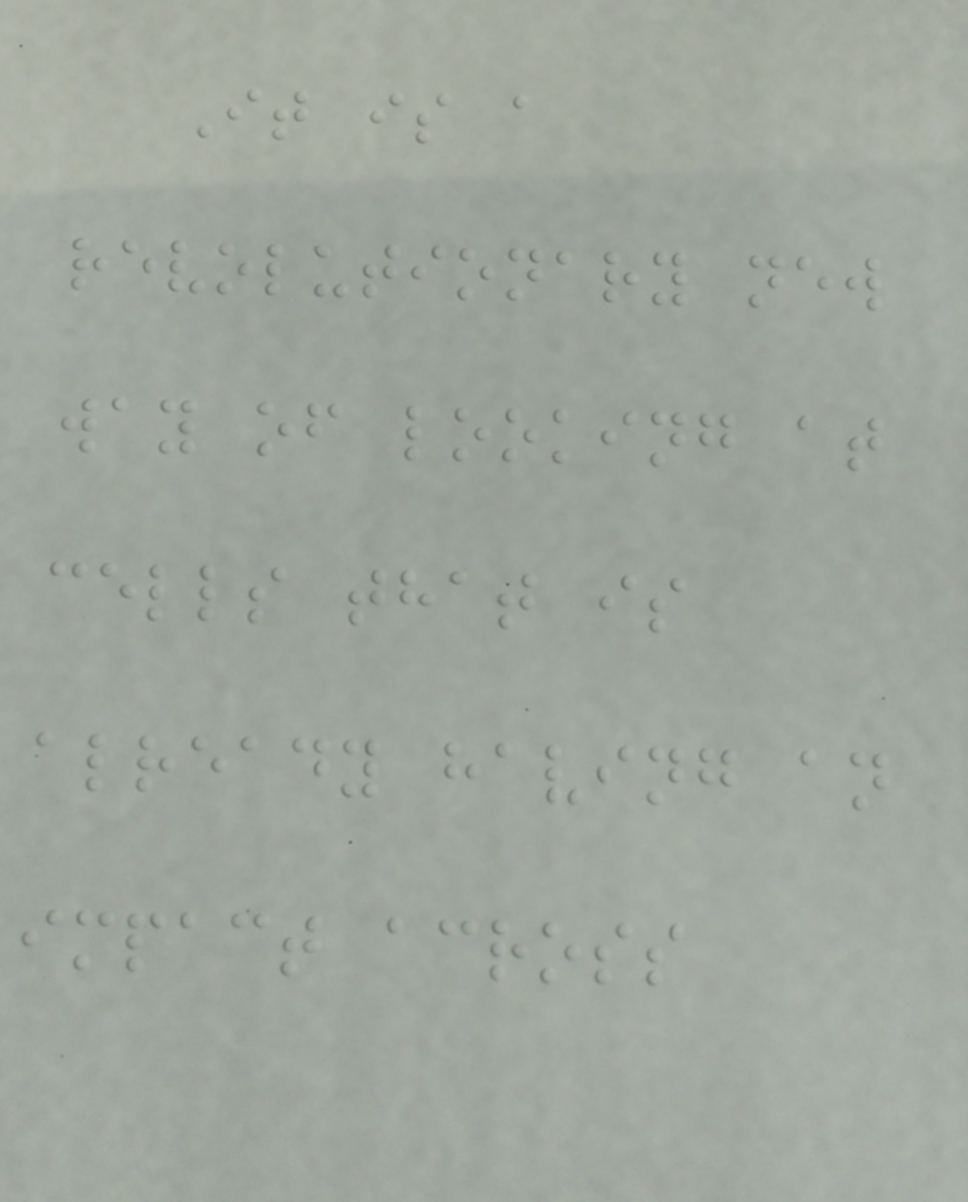It is a
revolutionary new
way of looking at
cells that is
already having an
impact across
